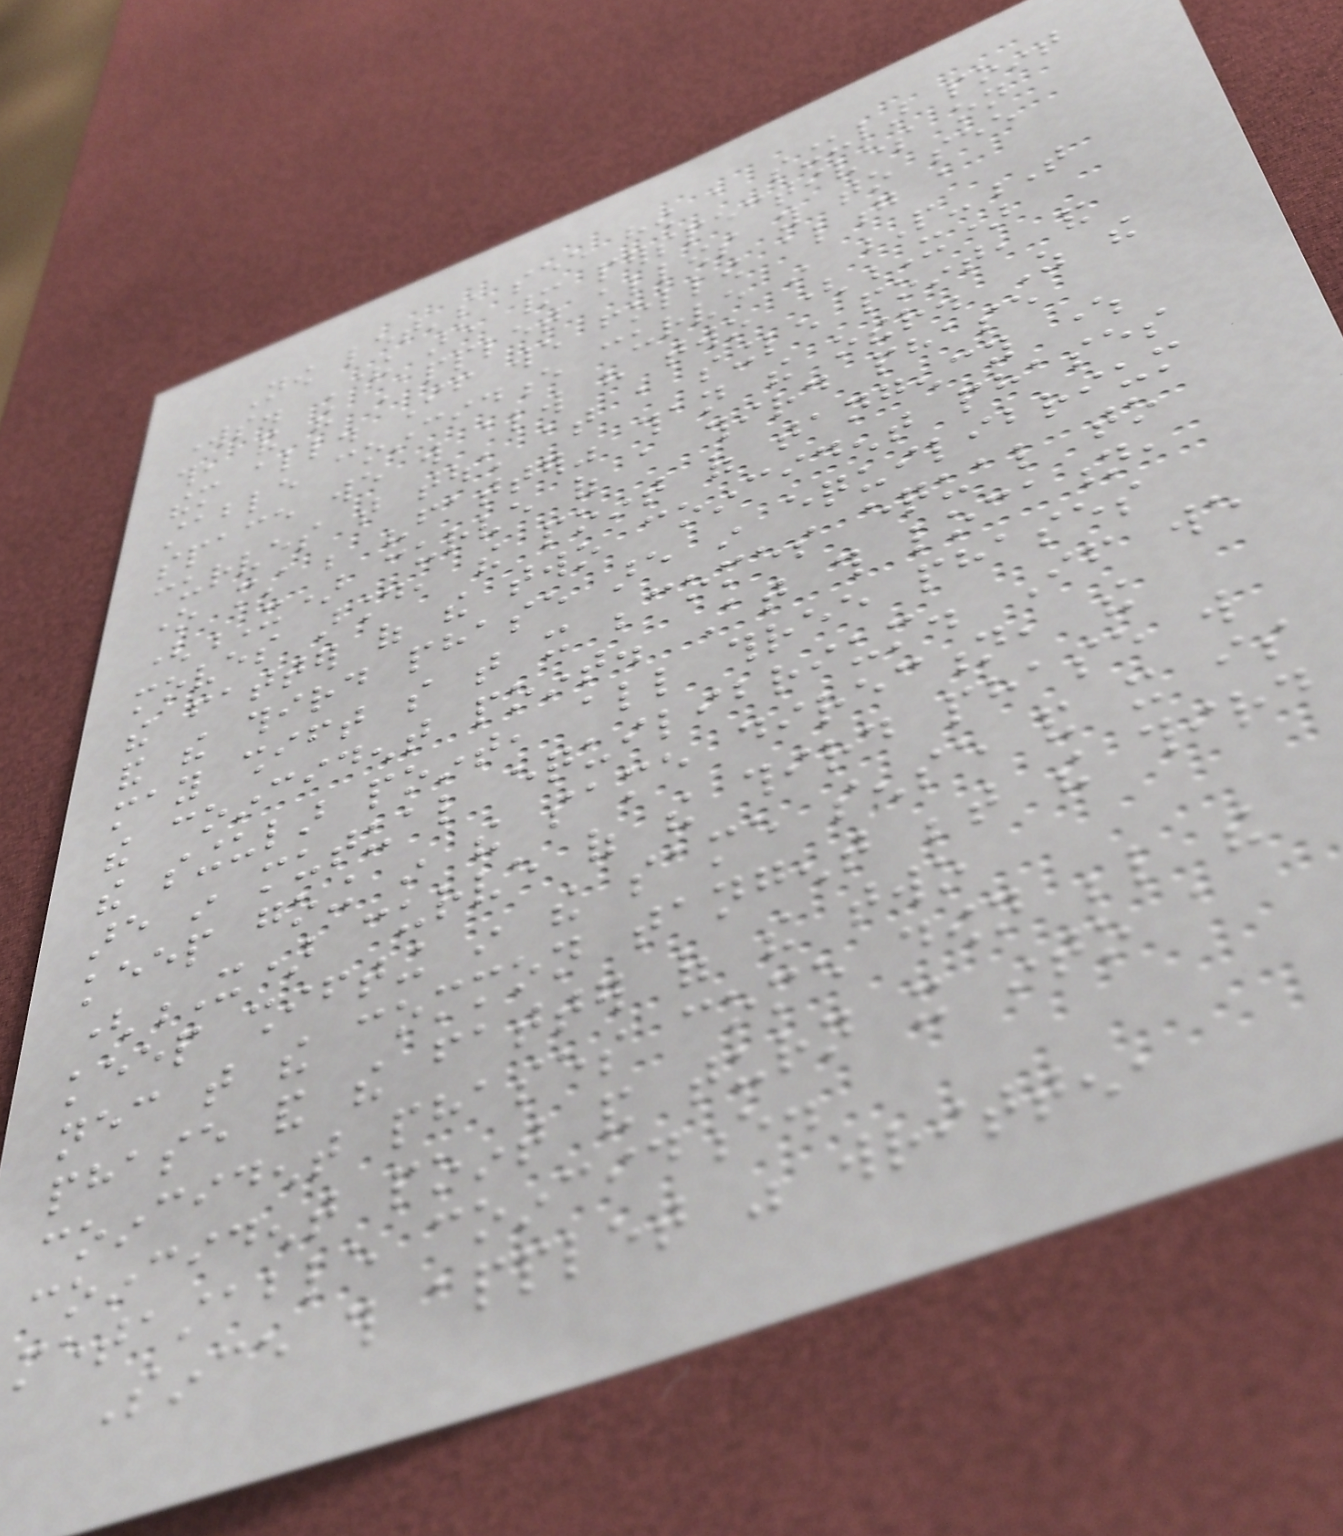Now let's see how a singular point
works. There are many perspectives on
this, and the Applet allows you to see
them all. If we follow along a
stable coincidence curve in P-T
space we will always have two (X)
curves that touch at a single point, and
one must be "fatter" than the other. As the
(X) curve of a third phase
moves around, the point of tangency where
the fatter of the two coincident phases
and the third phase are in equilibrium
may shift so that it becomes equal to
the coincident point. At this location,
the singular point, all three phases
are in mutual equilibrium. If we
keep going in the same direction, the
(X) curve of the third phase will
keep shifting in the same sense and it is
necessary that the common tangent between the third
phase and the fatter of the two
coincident phases come down below the
coincident point and turn it into a
metastable coincidence.
Since this applet was written,
